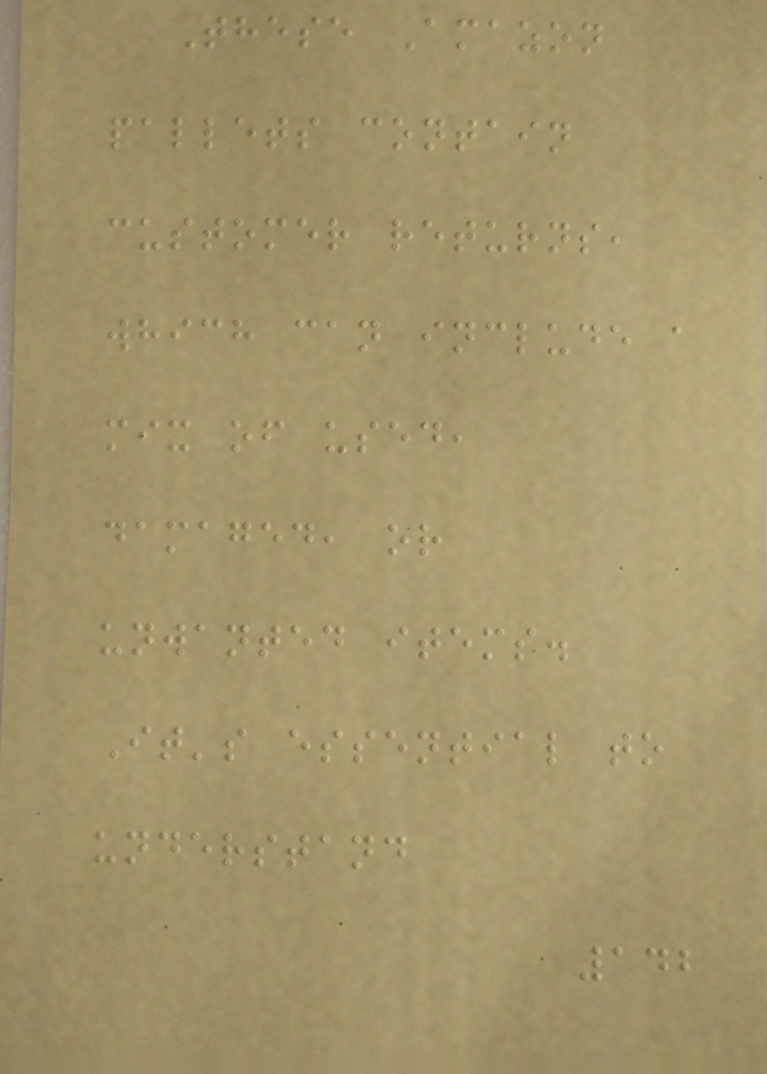These Amazon
pallets contain
customer returns,
which can include a
mix of used,
damaged, or
unwanted items.
It's essential to
understand
142
